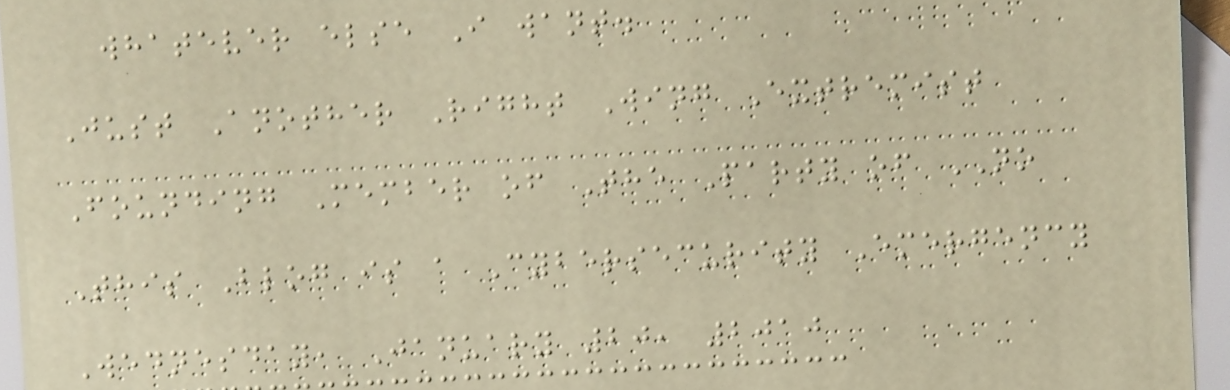whatever else I want.
Just Another Right Wing Extremist
Founding Member of The Party of NO
This Blog is a Cybersecurity Emergency
Wednesday, January 20, 2010
